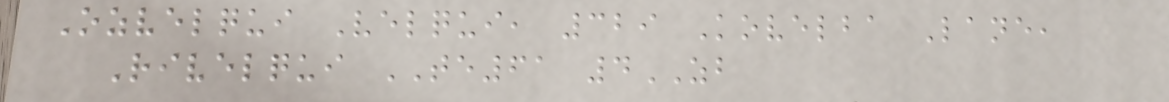Ozvelqui Velqui, 329 Kovelba Lane,
Rivelqui TE61 4ZB
